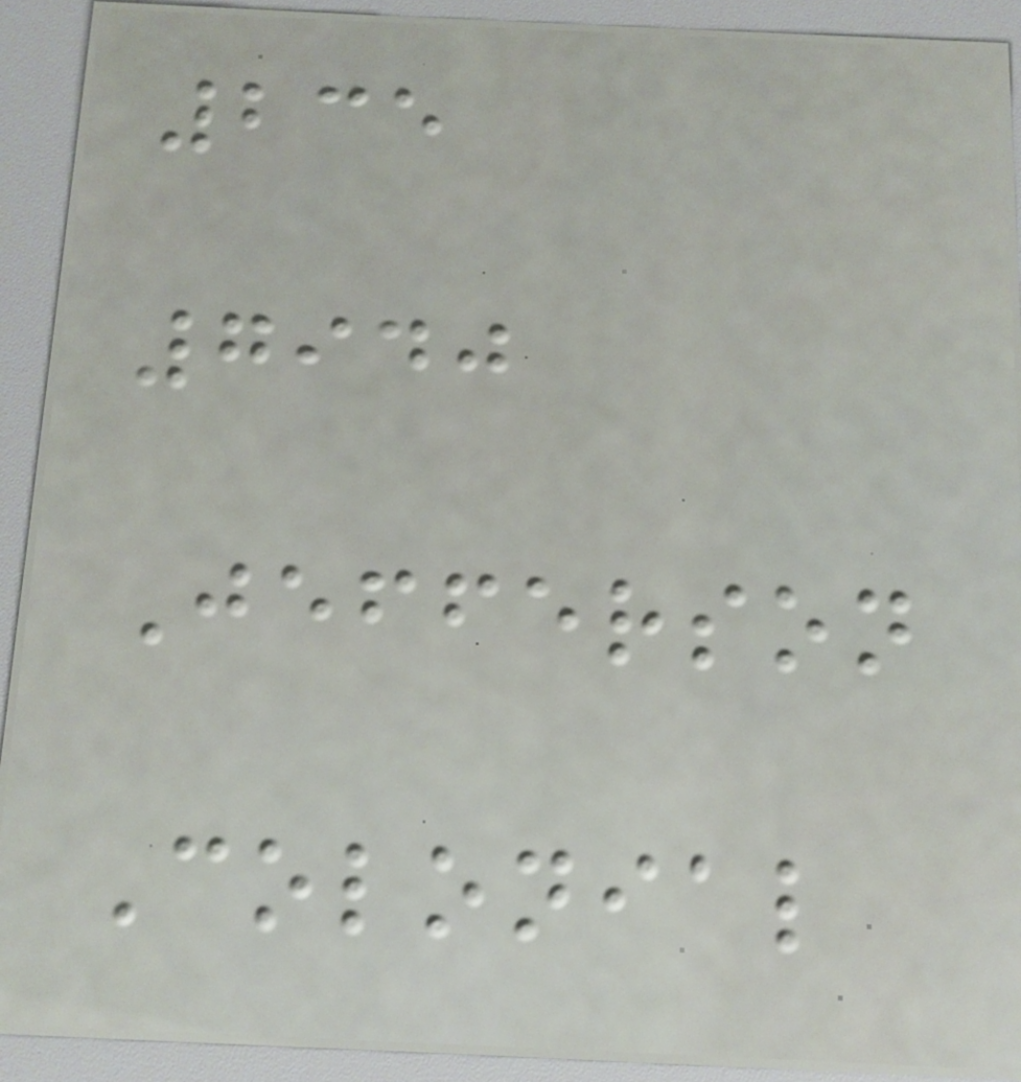235
7940
Jefferson
Colonial
